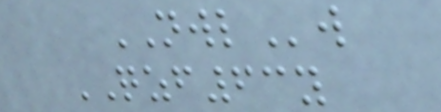NWLw
QZF63y
